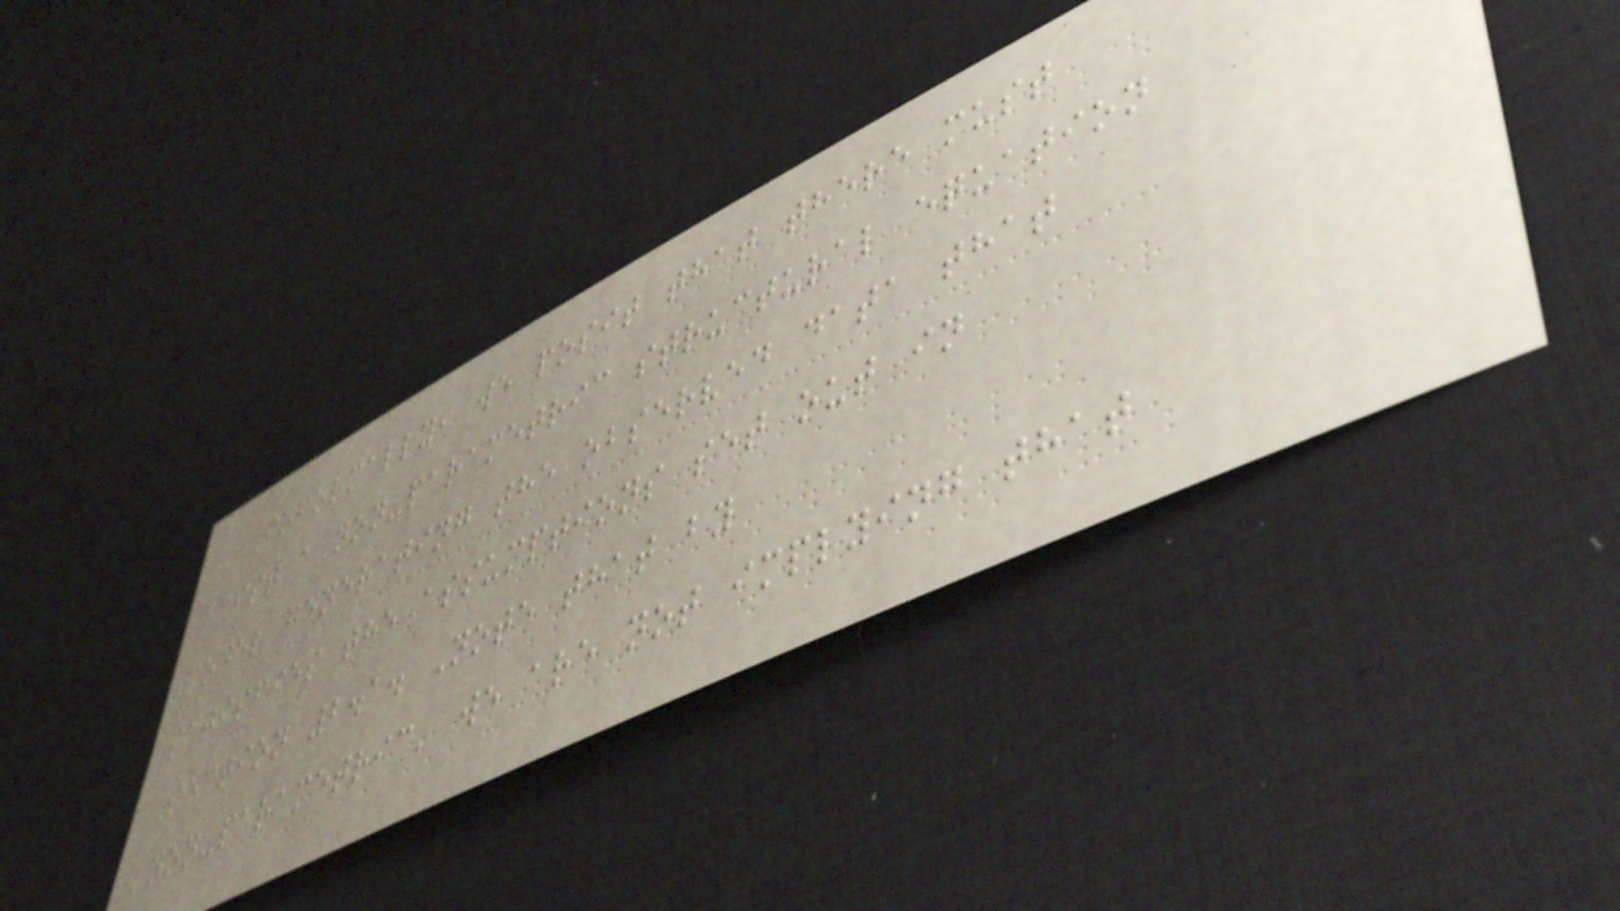Informally, we posit that there must
exist a non-parametric structural equation
model generating the observed data that
satisfies the assumptions set out in
Section 2.1. Note that by
'non-parametric' we are not implying that
